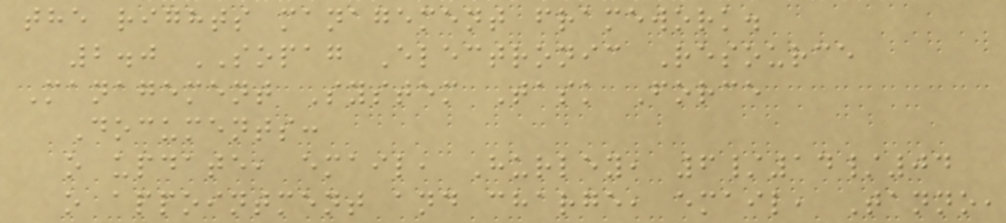the rights management framework.
2.0 SOPAG Electronic Resource
Management System Task Force
Documents:
o update, email, Hurley, 6/14/04
o appointment and charge, email, Tanno,
